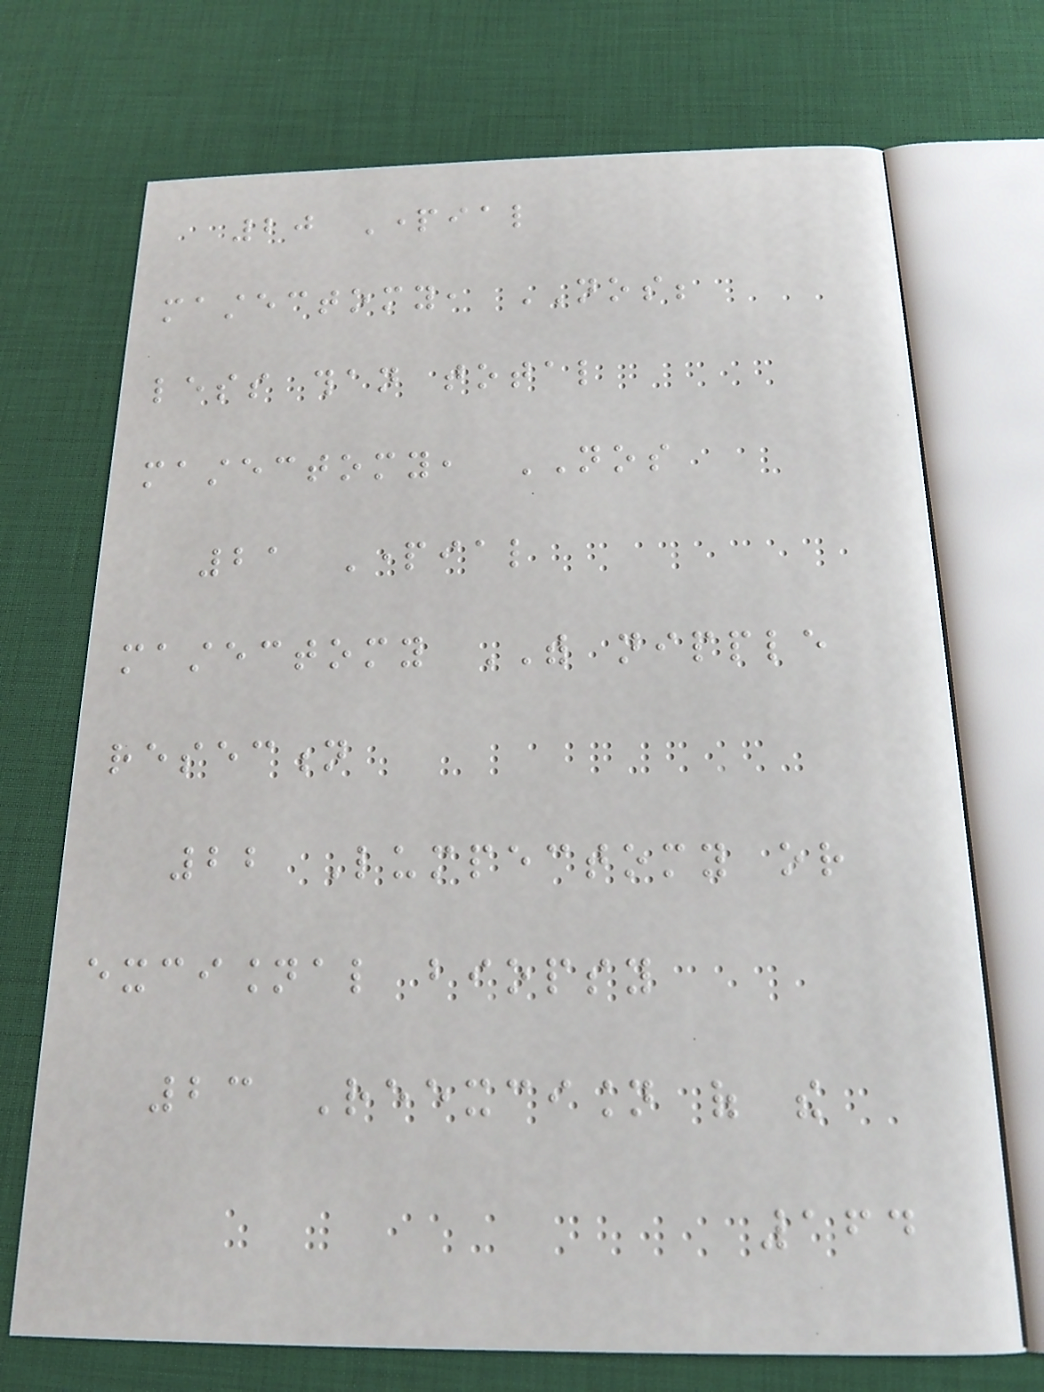20 Partial
mastectomy, NOS;
less than total
mastectomy, NOS
21 Partial
mastectomy WITH nipple
resection
22 Lumpectomy or
excisional biopsy
23 Reexcision of the
164
